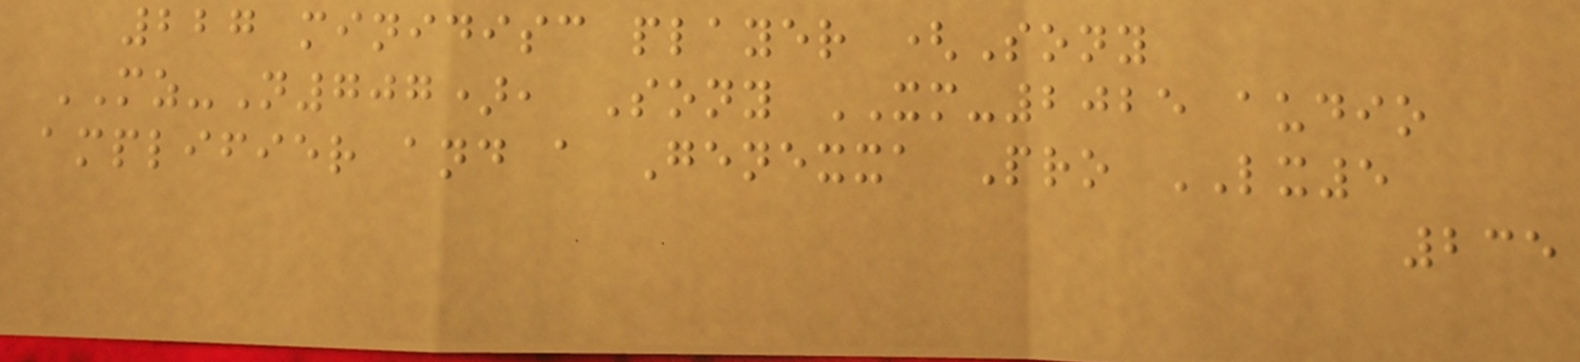227 minidisc player (Sony
MZ-N707), Sony XM-2025 audio
amplifier and a Genexxa Pro LX5
235
